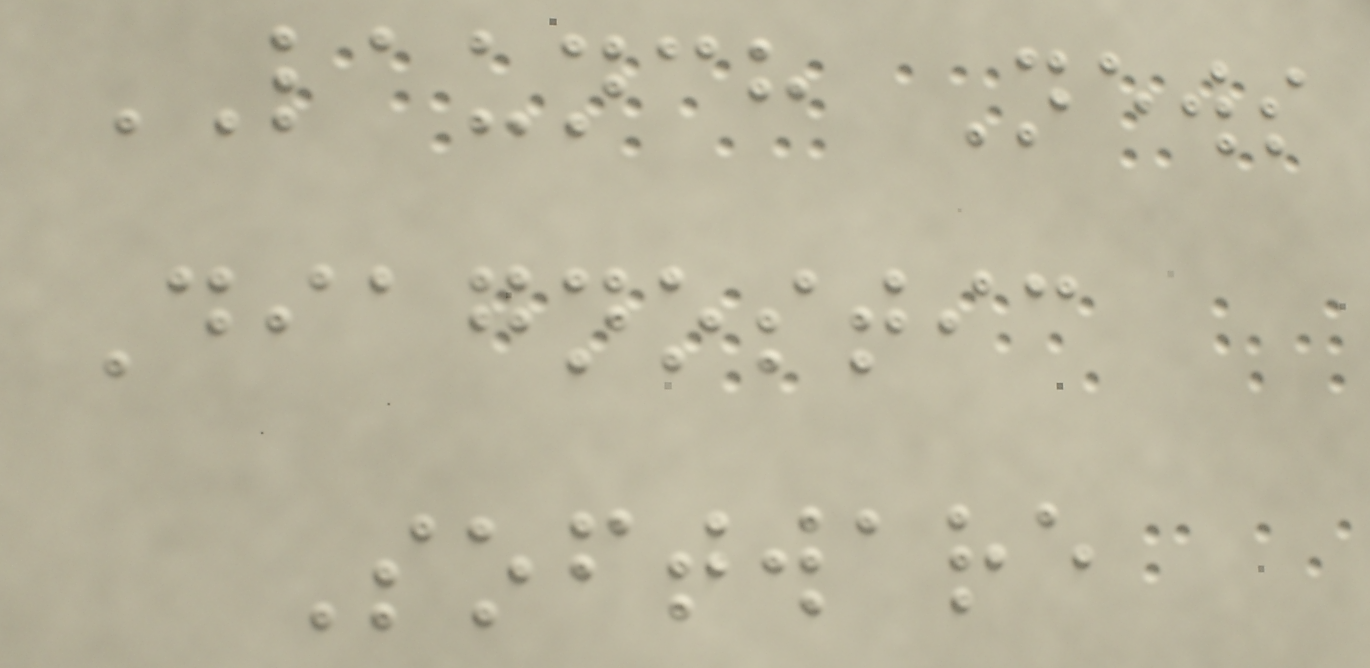LAUNCH News
Diagnostic
Software
